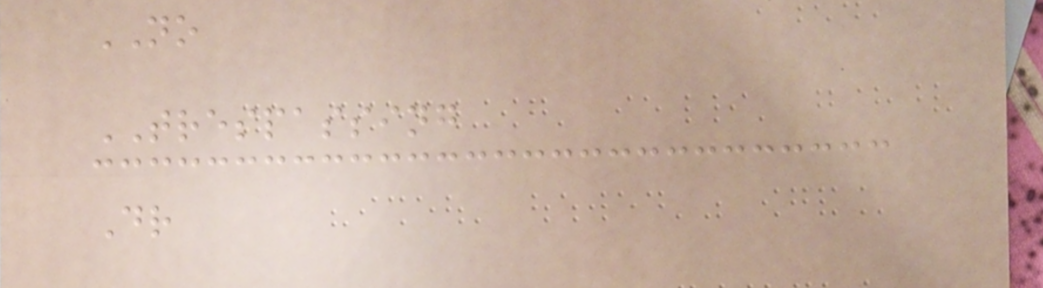NO
TRESPASSING
Dr
